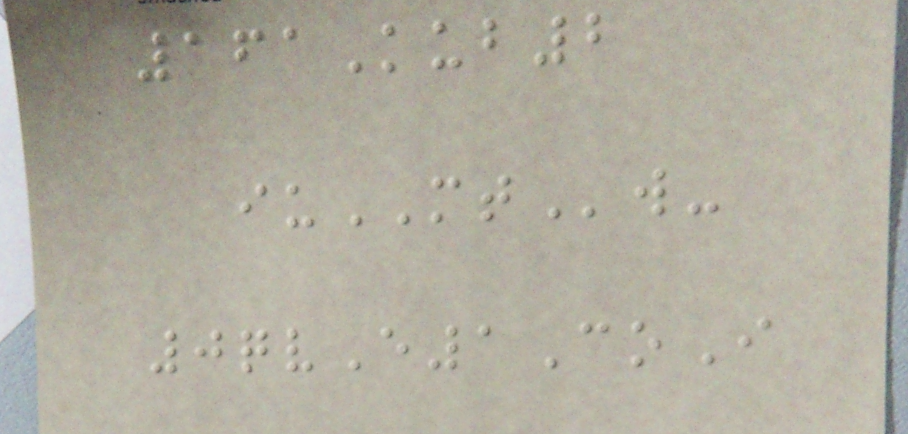161Kub2
iuMTw-
0qvE1CoI
